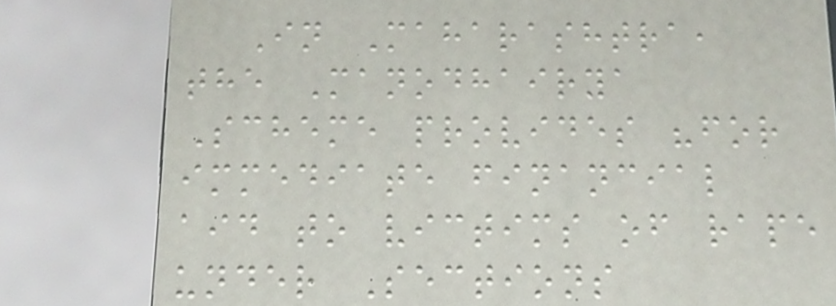In Maharashtra,
the Manodhairya
Scheme provides "for
immediate financial
aid to victims of rape
under Sections
